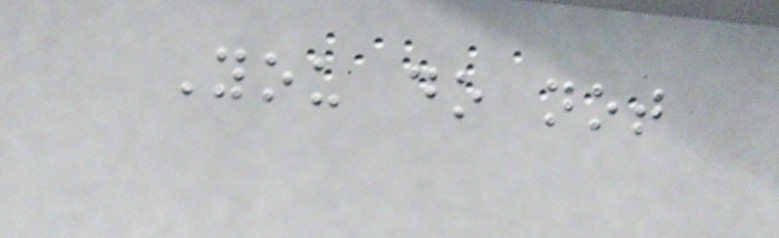You do not
